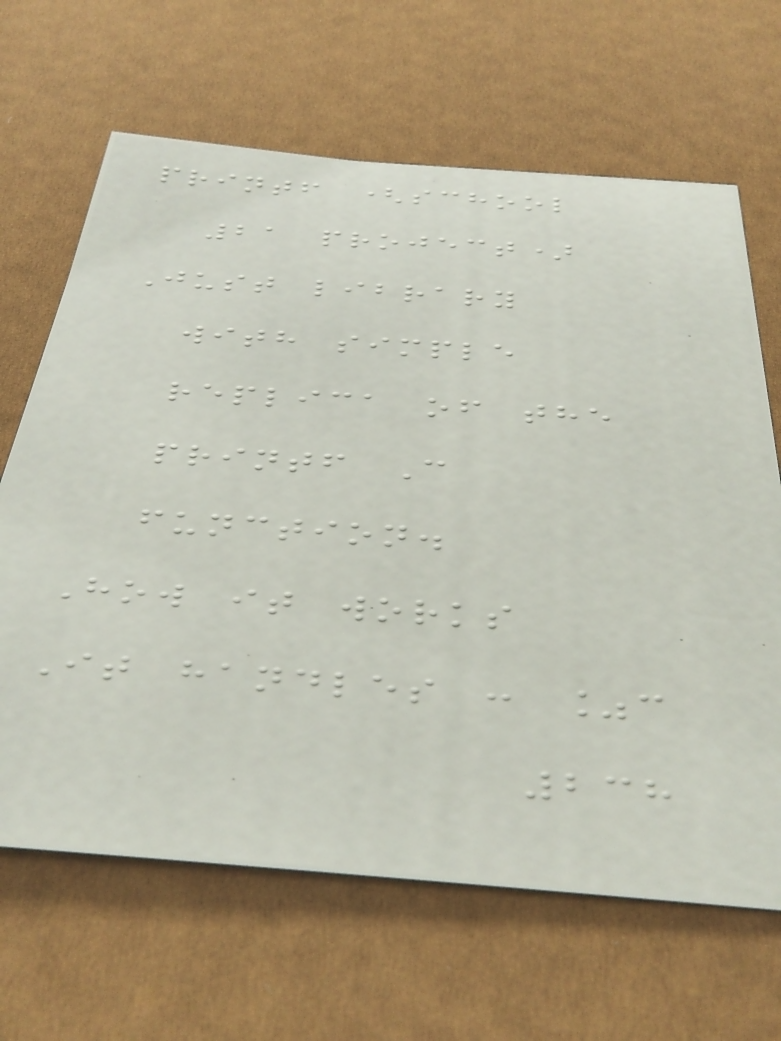printf (school
21 project)
Just library
with simple
replica of the
printf C
function.
How it works
It handles : %c
238
